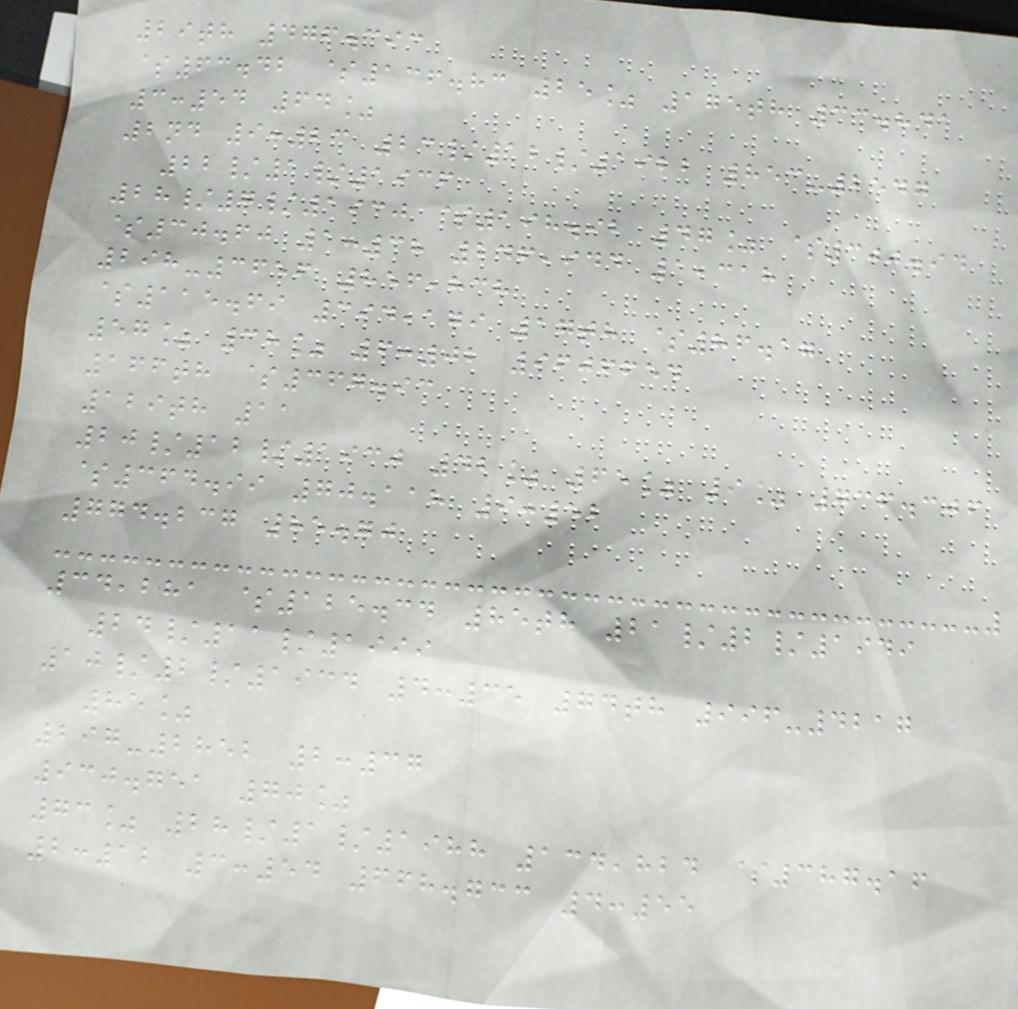29th 476.393
$63.42 $136.83 25% 175th 33.841
3:54 64%
2nd 9:23 23/12/1922 853-2547
22/1/1936
28/7/1930 $198.92 47% $300.94
$30.60 1:38 246,944 1,318
298-3656 856,838
$115.69 394,179 17th $86.17
57% 38% 6:02 9606654
166th $367.93
129th 11
20/12/1930 42% 65% 9% 736.306
$364.99 70.118 9:52
774.237 85.70
34,281 $125.34 85th 21/2/1949
24/11/1999
10/2/1934 4:35 74th 996-4217
85%
297-2852 2:37
930.751 70%
73% 28/1/1988 134,824 $387.16
2:12 3:54 668.733 4:55
